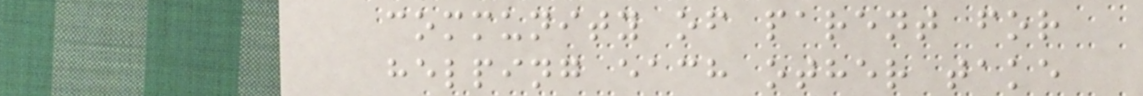community of parent for
helping each other take
